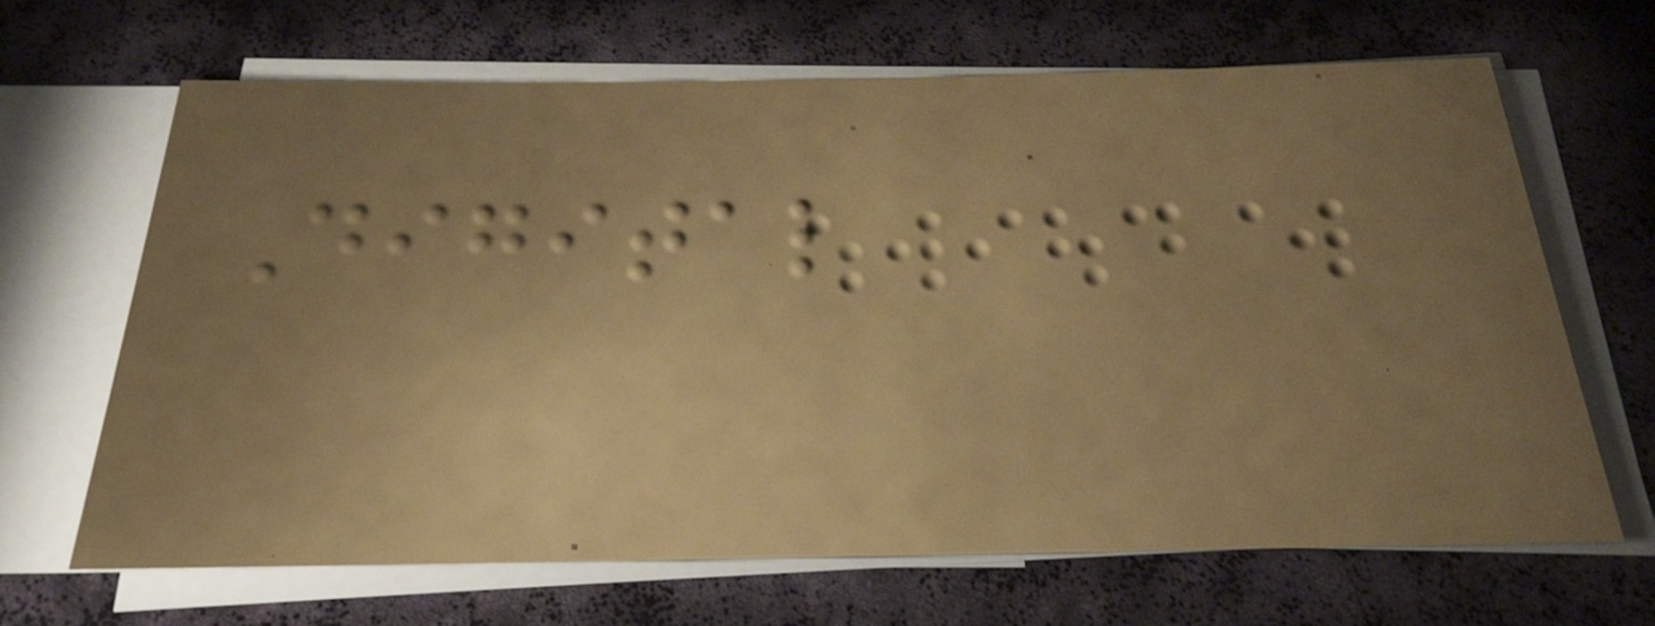Digital
